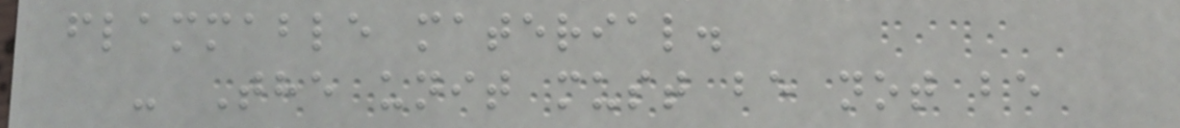flammable material.
- The unit must be not be
